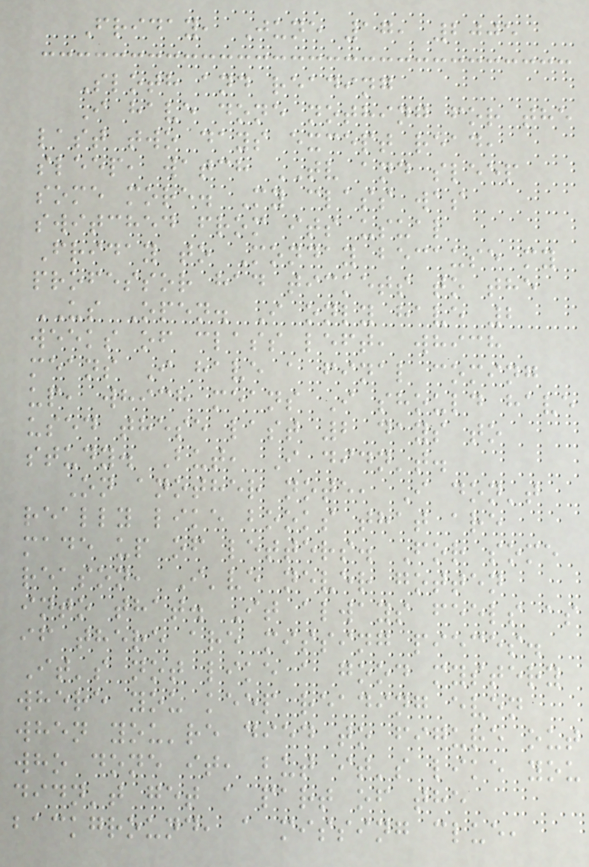Friday, June 17, 2005
Sloth and reading
I have done nothing for the
last two days except read,
sleep, watch TV and sleep
some more. My class was
switched from its usual
Friday to Monday because my
professor had tickets to the
US Open. I only have 2
weeks of class left, which
means I have a final coming
up, which means I should have
used these last 2 days to
study. But, I didn't.
On another note, I don't
really like books that are
made up of letters. For some
reason, I've never gotten
into that. It always feels as
if there are missing pieces.
It's not like a good mystery
where you keep reading even
when you're died to figure out
who done it, but it's like you
didn't get a part of the
background, a missing clue,
